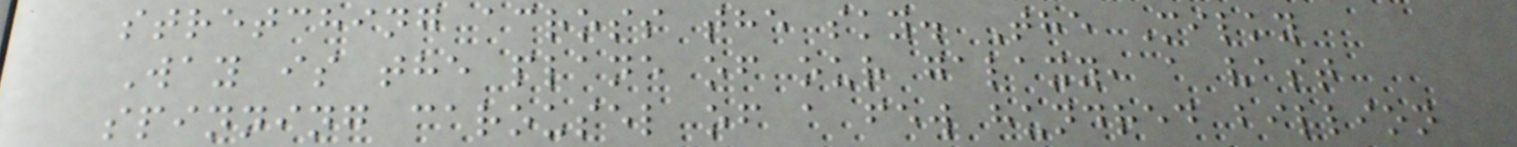stretching across the sky. The Milky
Way is the plane of our galaxy, a vast
spinning carousel of a few hundred billion
